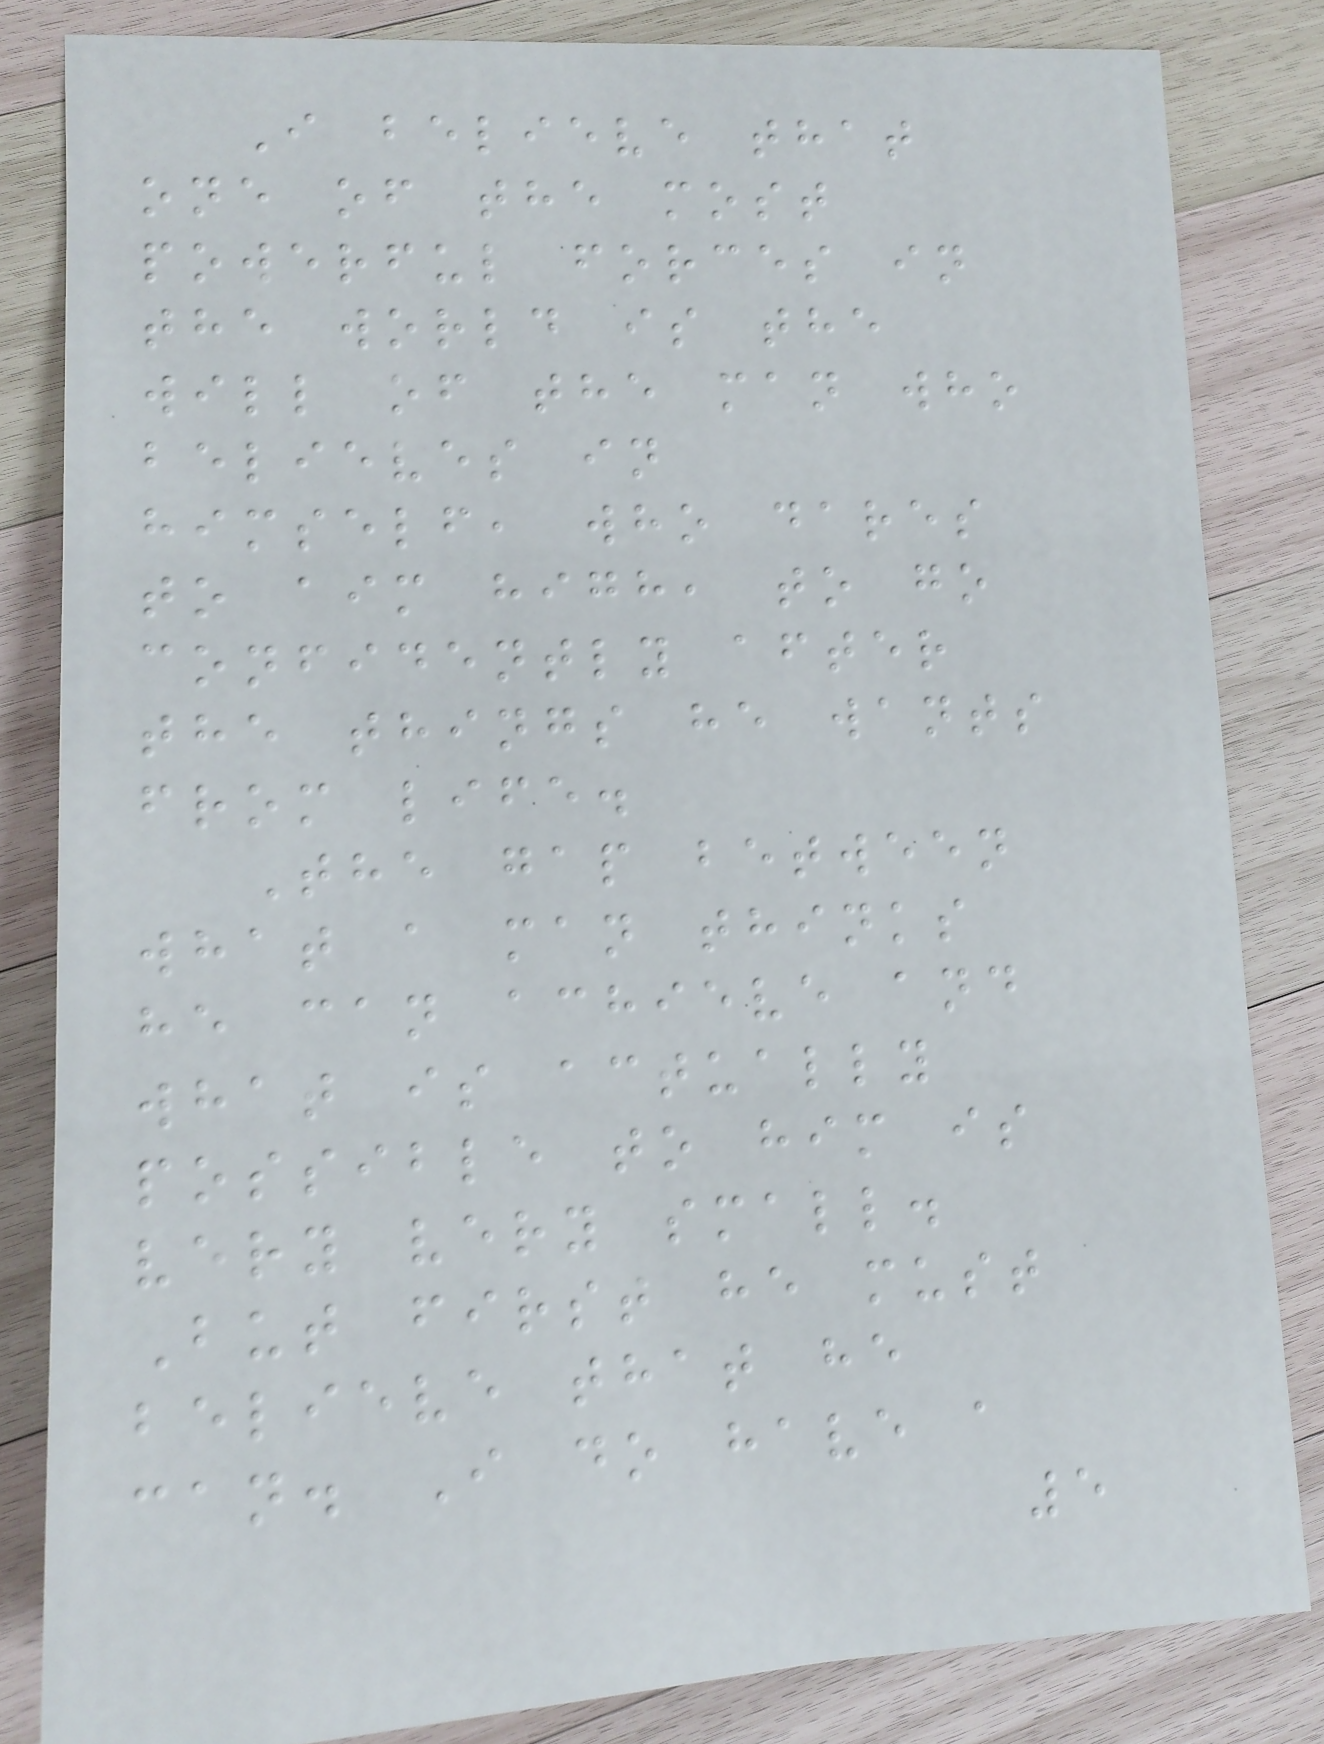I believe that
one of the most
powerful forces in
the world is the
will of the man who
believes in
himself, who dares
to aim high, to go
confidently after
the things he wants
from life.
The gap between
what a man thinks
he can achieve and
what is actually
possible to him is
very very small.
But first he must
believe that he
can. I do have a
5
